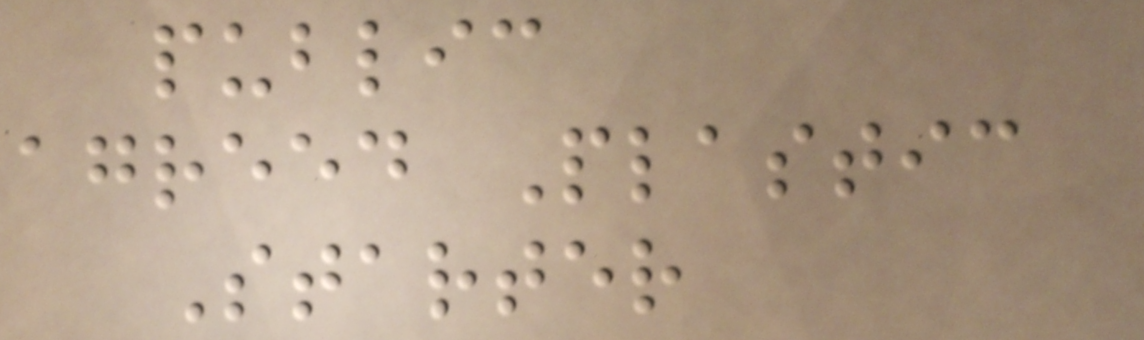public
agreed Plastic
Starter
